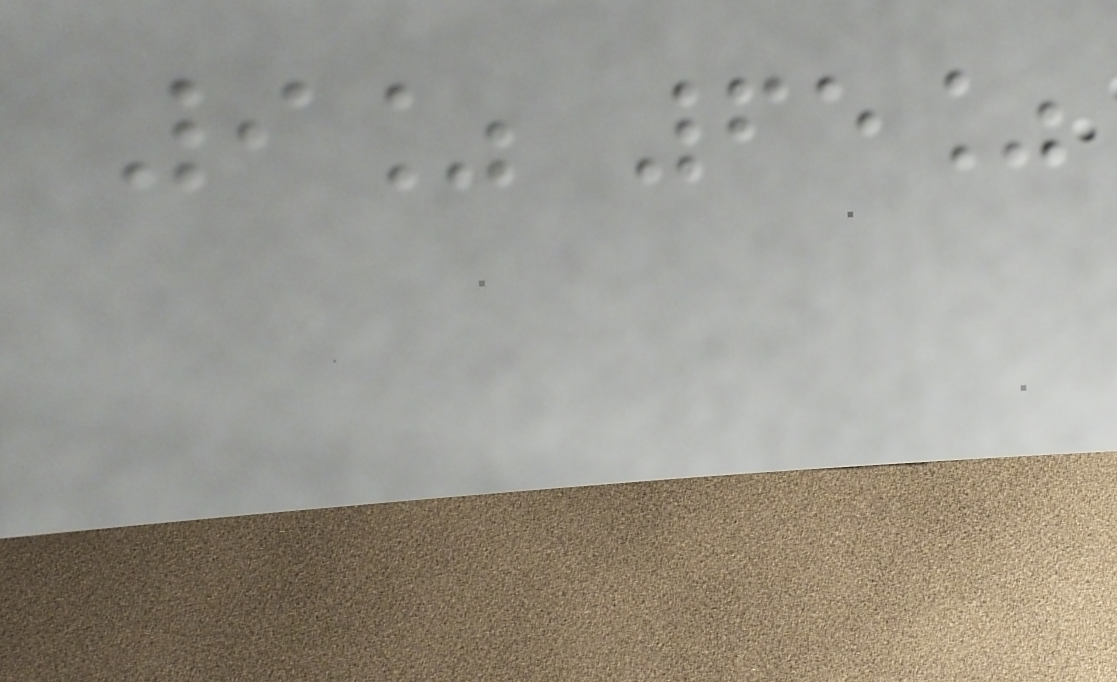9% 65%
